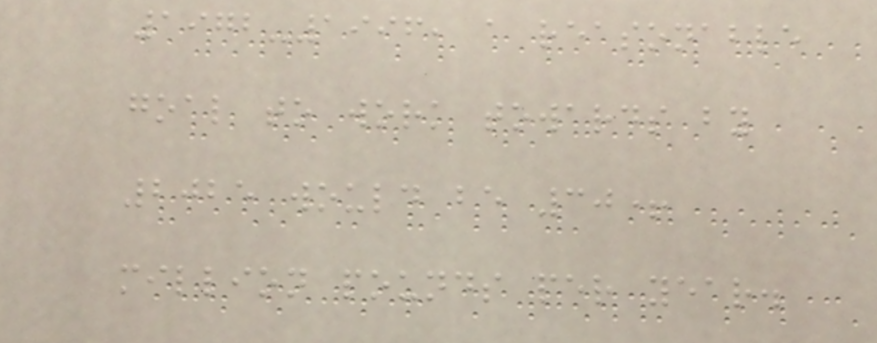1972-1996, a reasonable
goal to work towards by
2025 would be 30+
million pounds per year.
